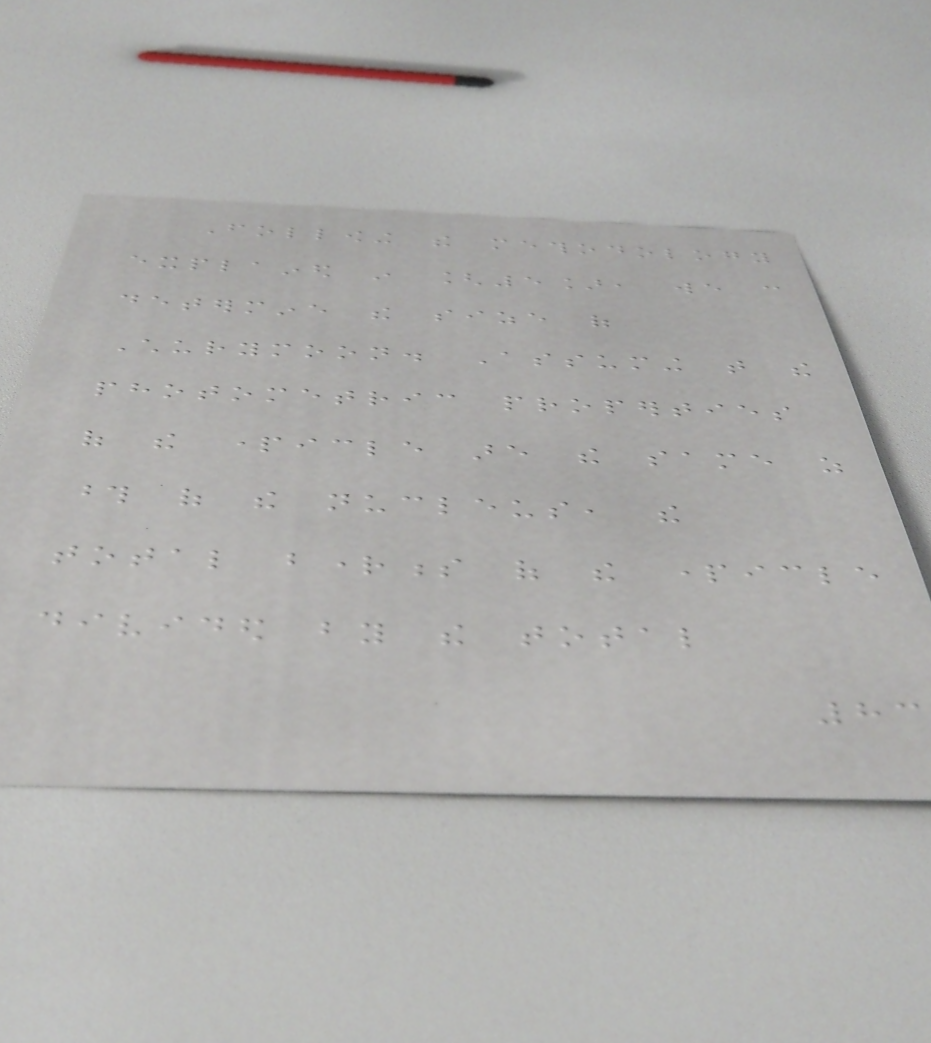Following the methodology
explained in [5], we can
determine the size of
Churymoon. Assuming that the
photometric properties
of the particle are the same as
those of the nucleus, the
total brightness of the particle
divided by the total
83
